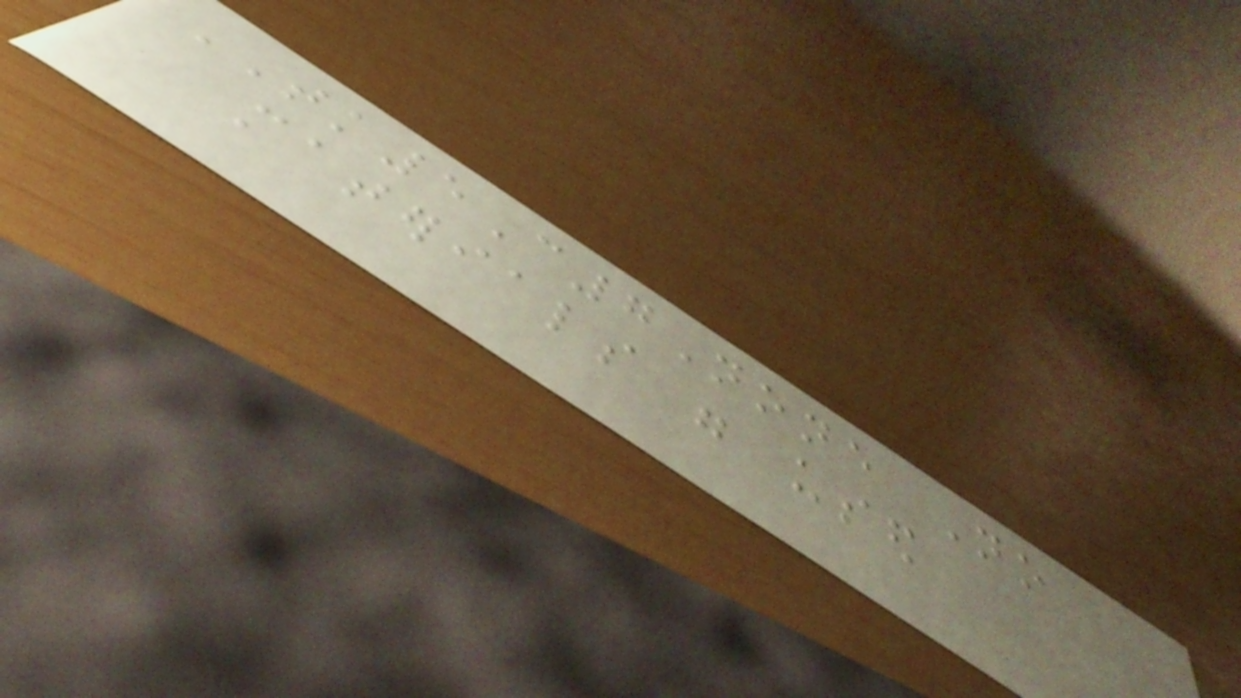TK5C7None No
materials were used
